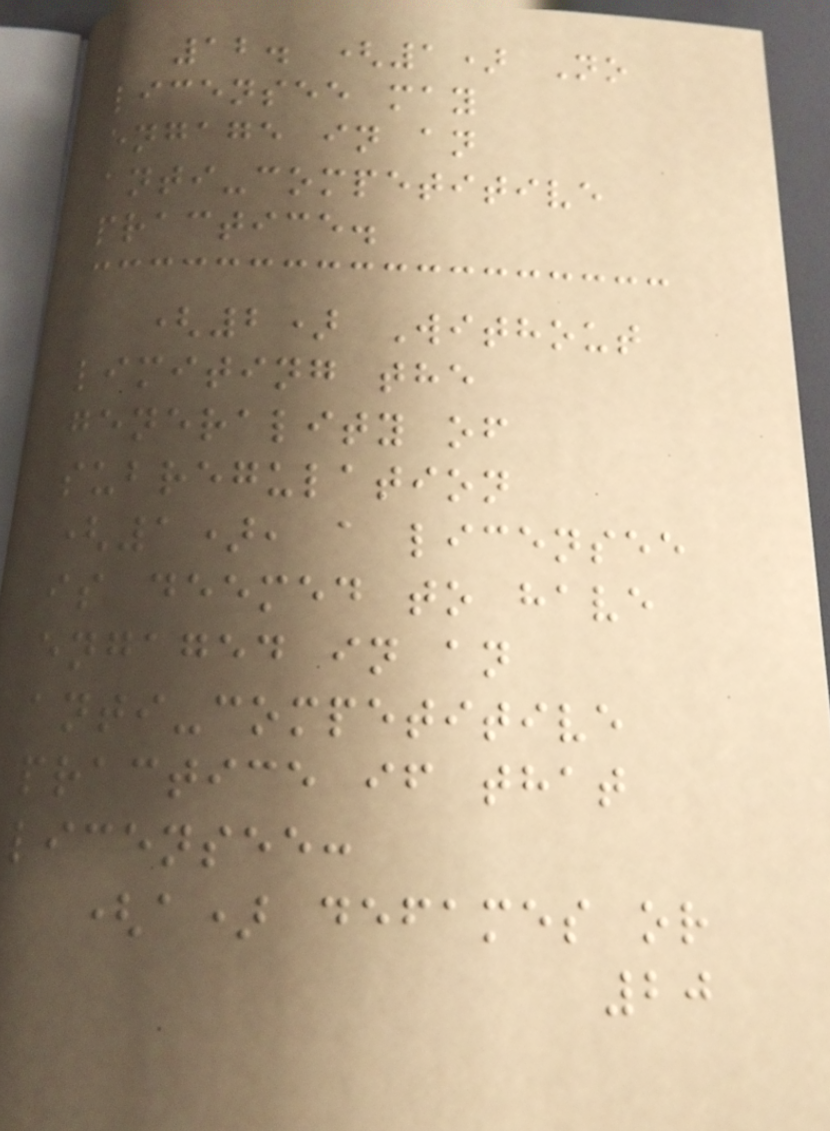12. (1) No
licensee may
engage in an
anti-competitive
practice.
(2) Without
limiting the
generality of
subregulation
(1), a licensee
is deemed to have
engaged in an
anti-competitive
practice if that
licensee:
(a) defames or
20
